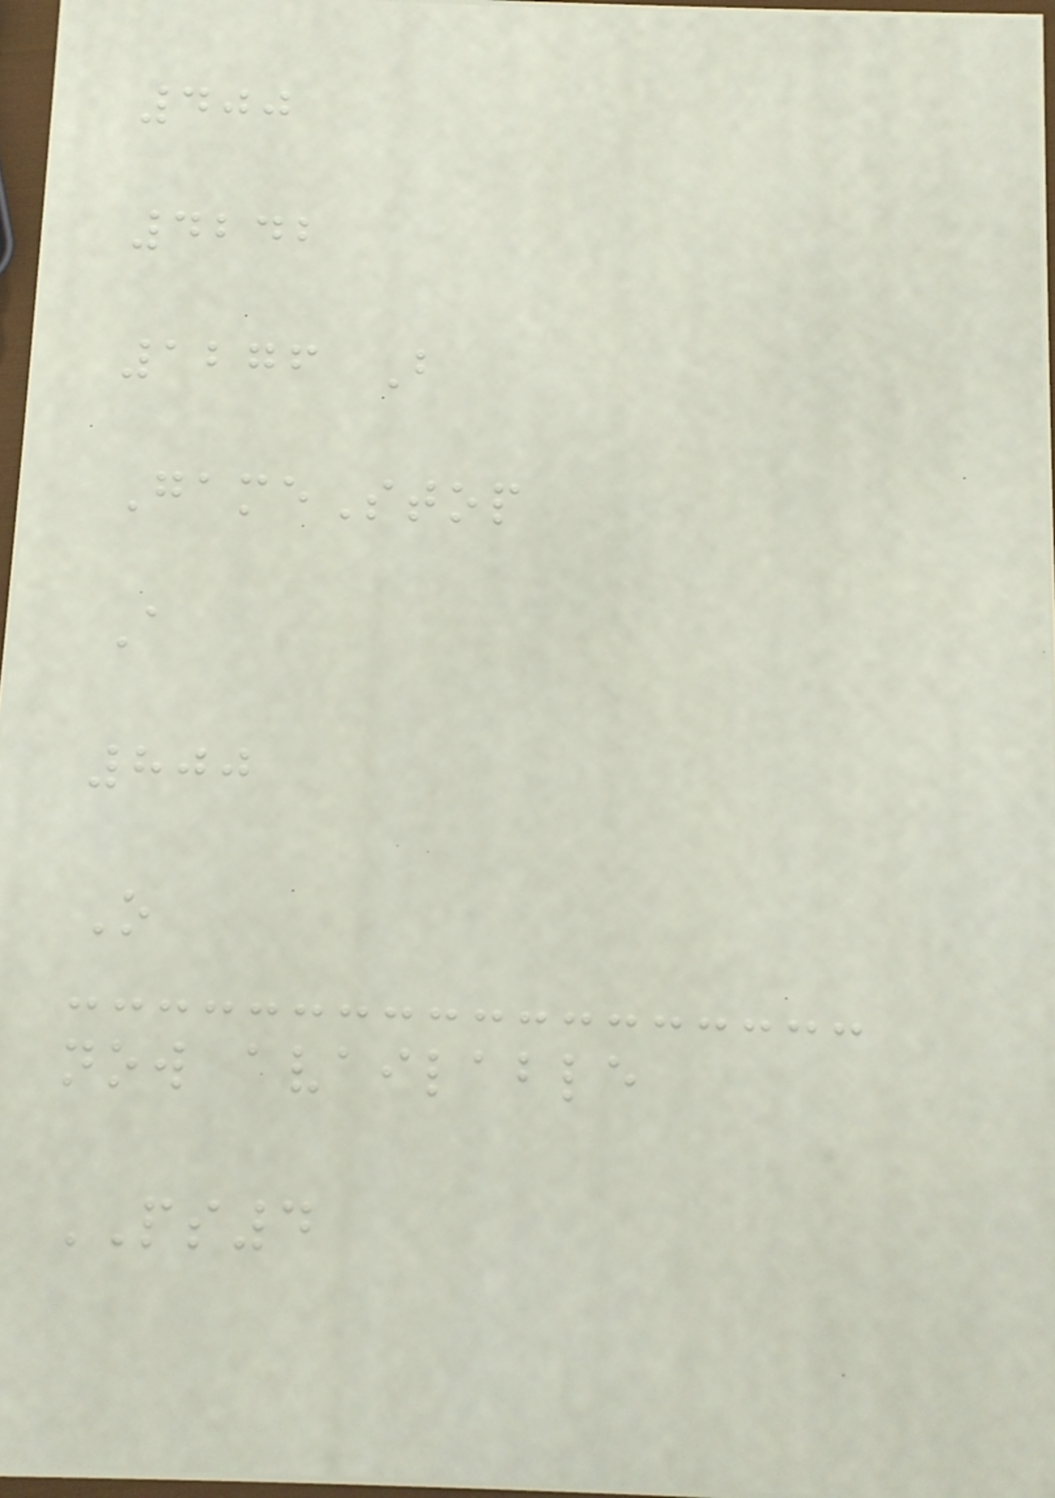400
4242
1276 B
GameStop
A
800
O
now available
PS4
